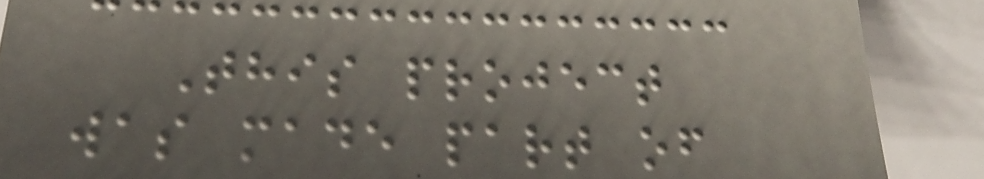This project
was made part of
